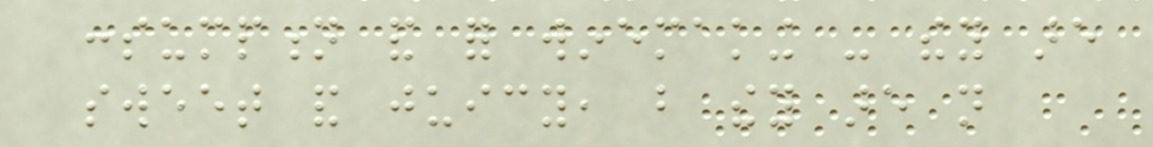consumption and for winemaking - they are
sweet and juicy, but they are not
